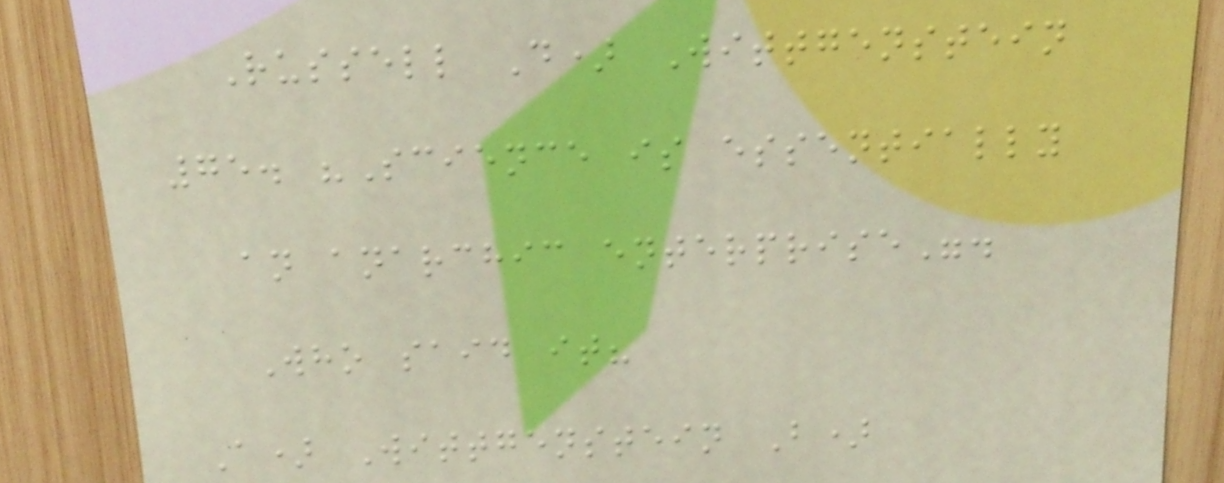Russell D) Wittgenstein
75. "Science is essentially
an anarchic enterprise".
Who said it?
A) Wittgenstein B)
